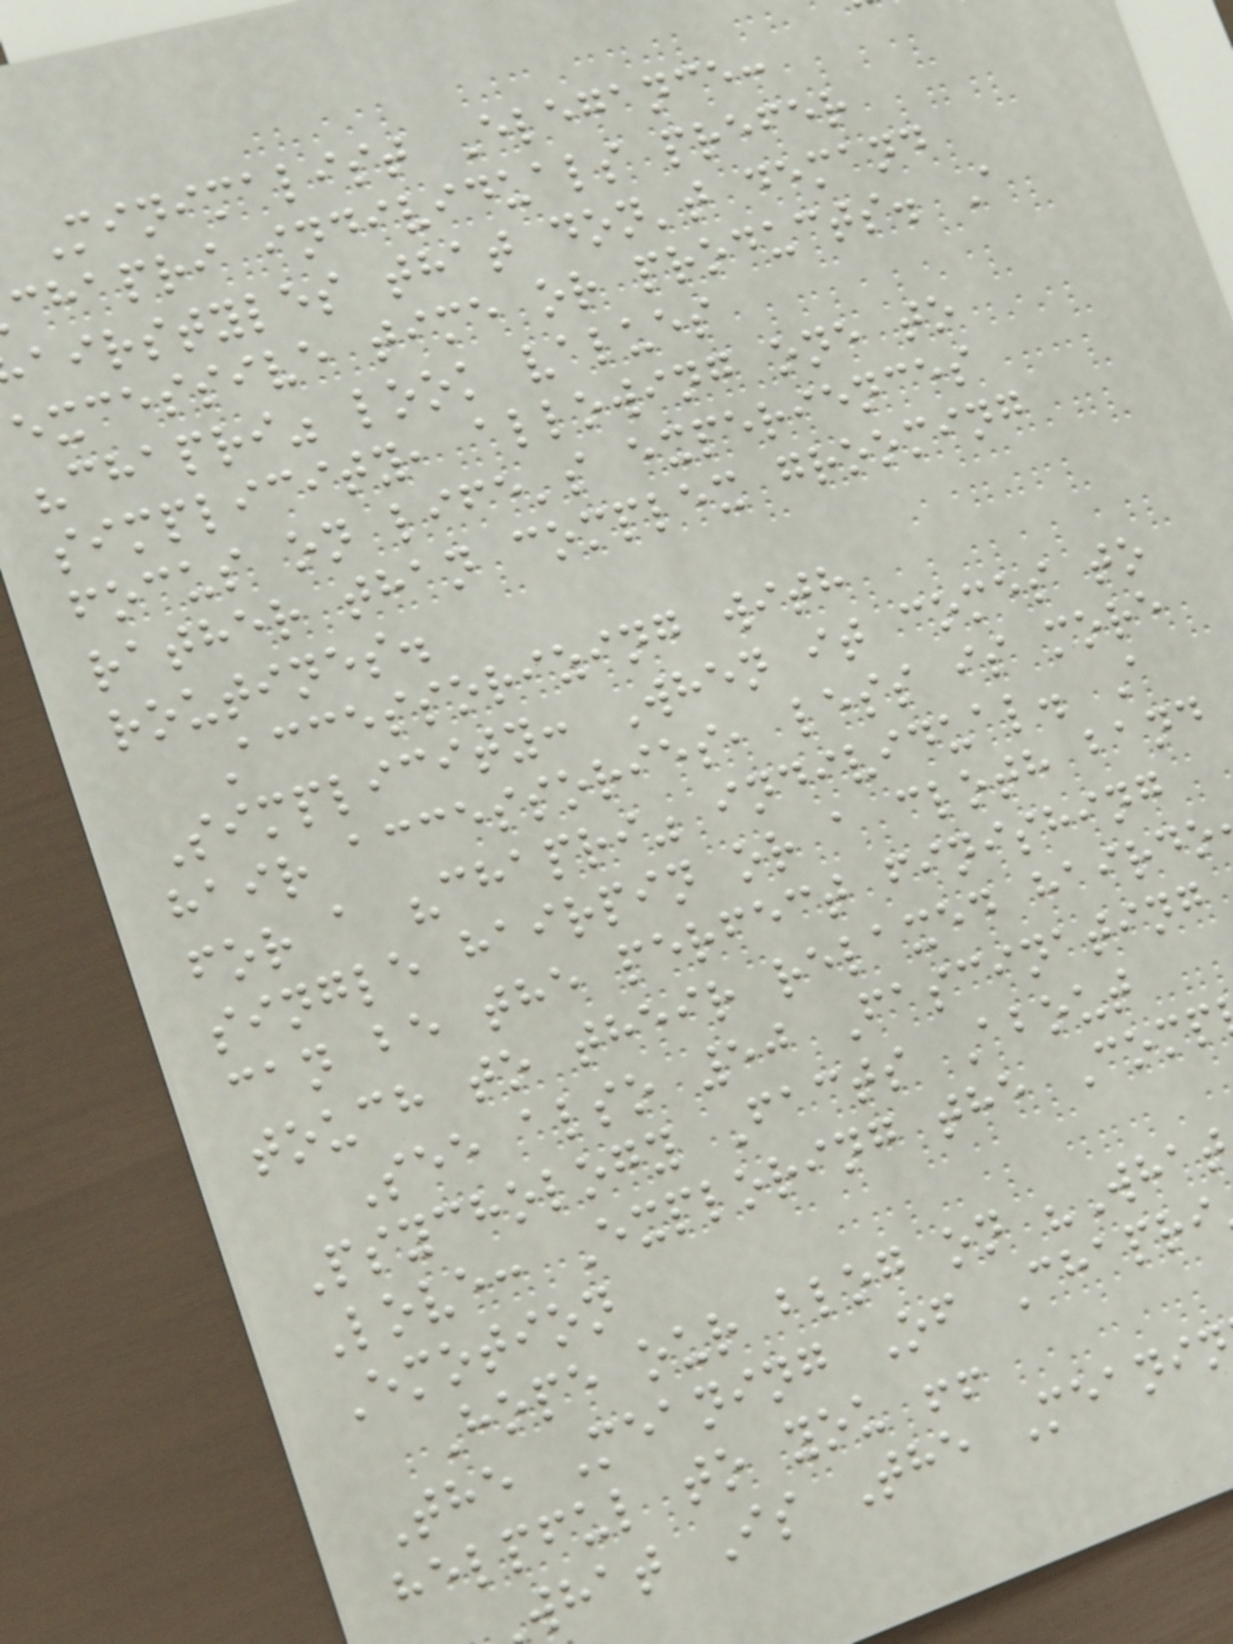Minimalist Elegance:
chapri individuals prefer
airstyles that don't demand
excessive time or products. A
"chapri" look values
simplicity, allowing one to
focus on life's experiences
rather than complex grooming
routines.
Accessorizing with
Simplicity: When it comes to
hair accessories, less is more
for a "chapri" individual. A
single hairpin or a cloth band
can be the perfect finishing
touch to their relaxed hairdo
See also 50 Fascinating
Psychology Facts About
Love: Exploring the Comp
Emotion
Hope our blog on "What
The Meaning Of Chapri
helpful to you !!
what Is The Meanin
